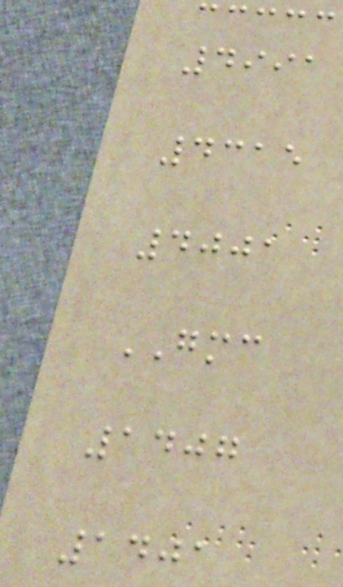4991
4315
4001
GMC
1407
1401
